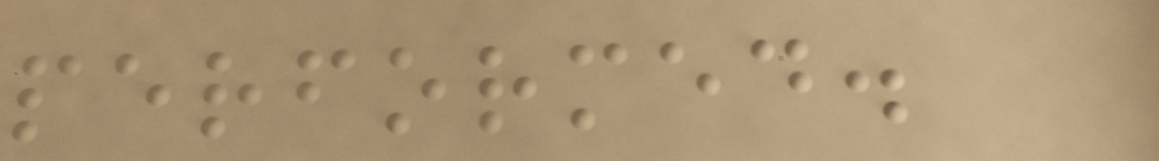performed.
